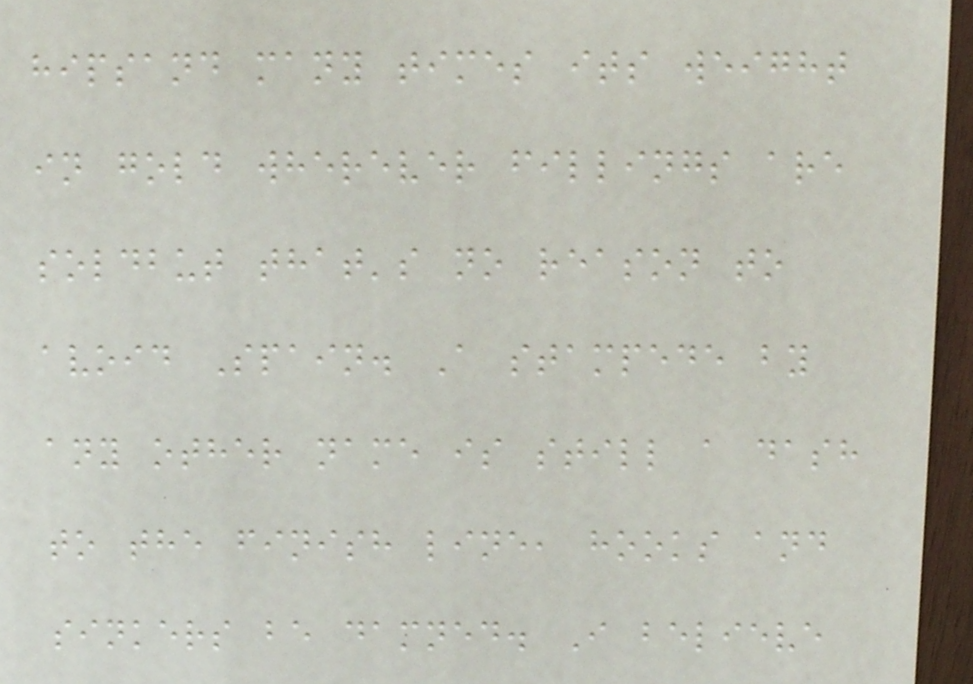hipsand many times its weight
in gold wherever fillings are
soldbut that's no reason to
avoid Spain. A stampede by
any other name is still a dash
to the finish line, hooks and
sinkers be damned. I believe
